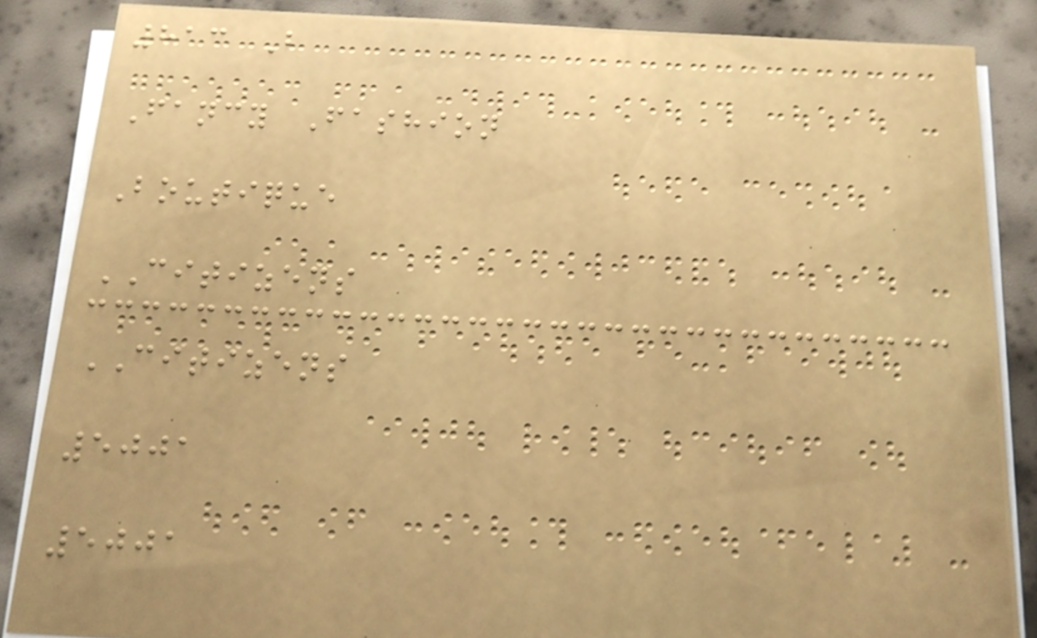813 B
Fancy Fashion
Boutique
CITIZENS
CITIZENS
5001
5001
